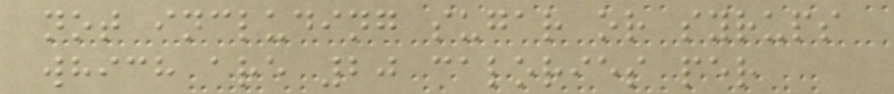not including sugar or syrups
which are 20 calories per
